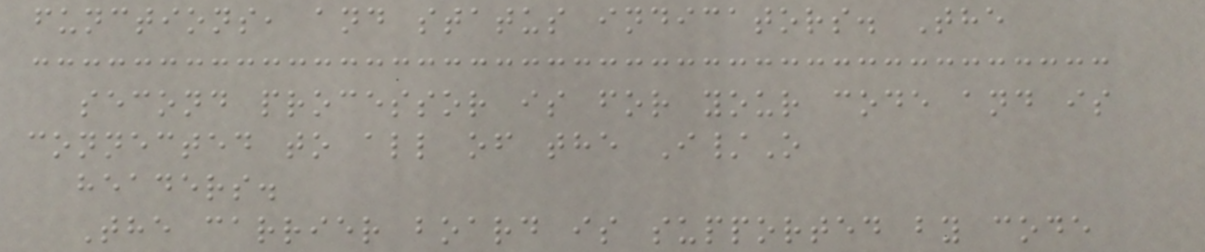functions, and status indicators. The
second processor is for your code and is
connected to all of the I/O
headers.
The carrier board is supported by code
